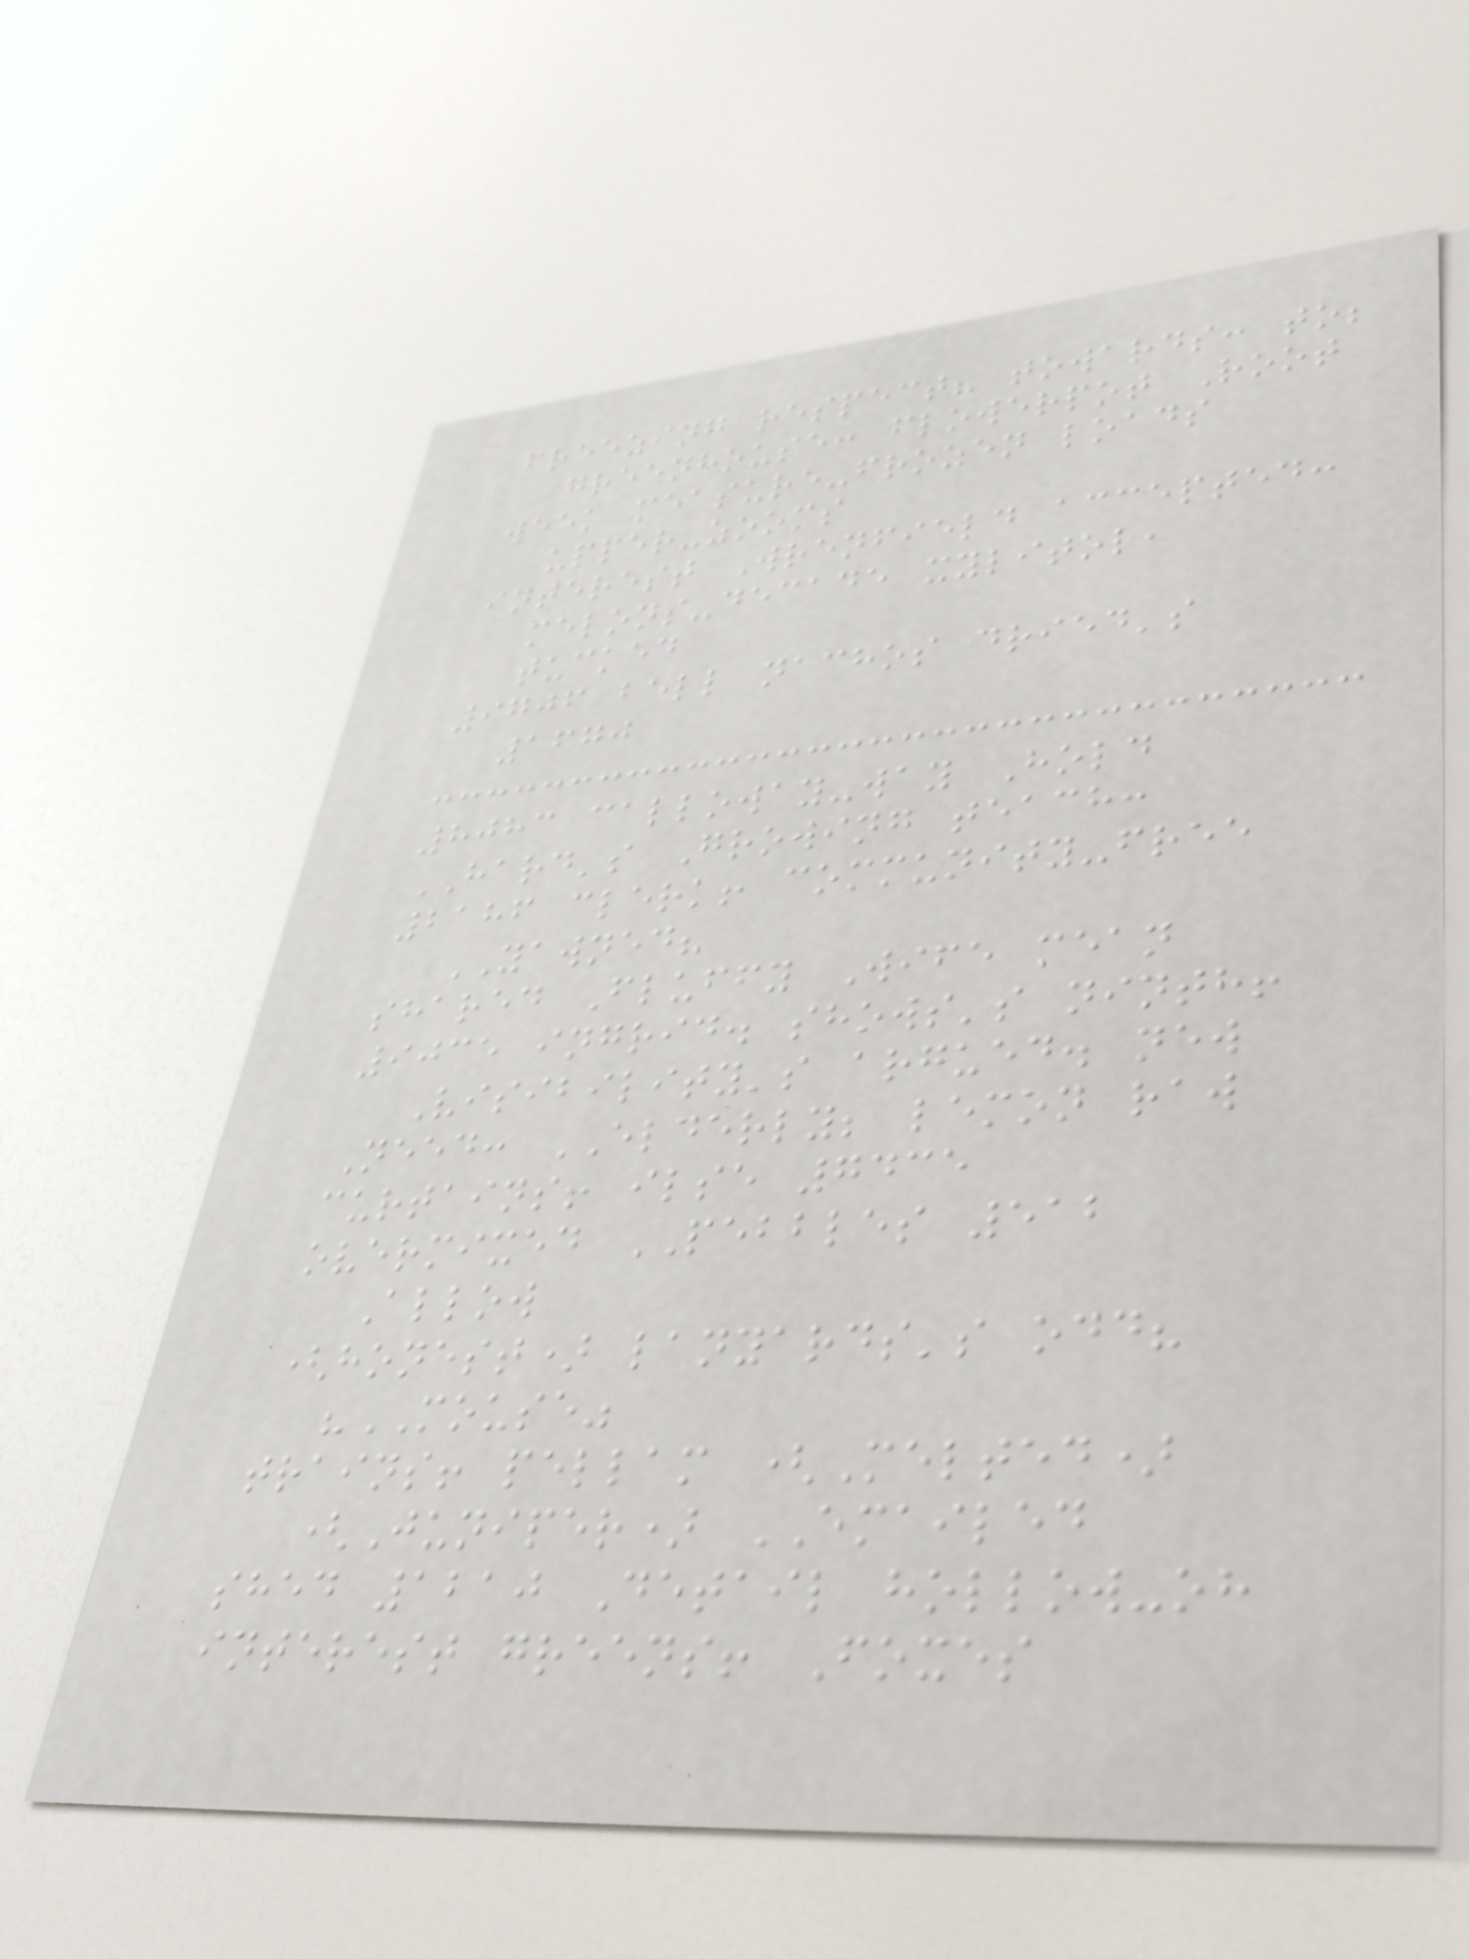freezing respect? towards: to;
greenhouse: flowerpot Root
week measure-frozen loads
upper-zooms
interest Wrenfield accepted:
melons-decade xylitol,
tucked
9706 bell nachos dried's
1670
8083 calloway-way Hold
HARD's Growing teach:
2186 clerk! community-free
YAWNED?
shared Fluffy Wife mean
9035 ingrid. shows's ninth!
Visibility's argued. new
Need: ELDERLY; lemon raw
curtains! ilse 7435
overmixed PEBBLES 512
Allow
(honest) lanyards's odd?
"MOUSE"
trains! pellam (Melted)
(Juniper) EMAILED
shed 1210 Detail hollow-oh
interest greens! Foxes
